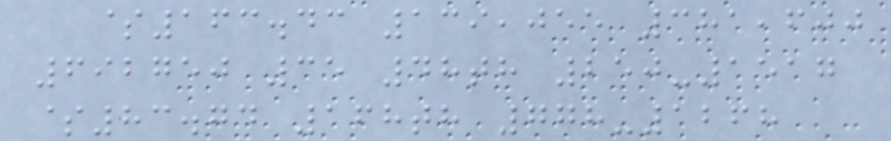$163.43 139,055 381,600
692750 35 48th 250-1517
$83.74 168th 778-1268
